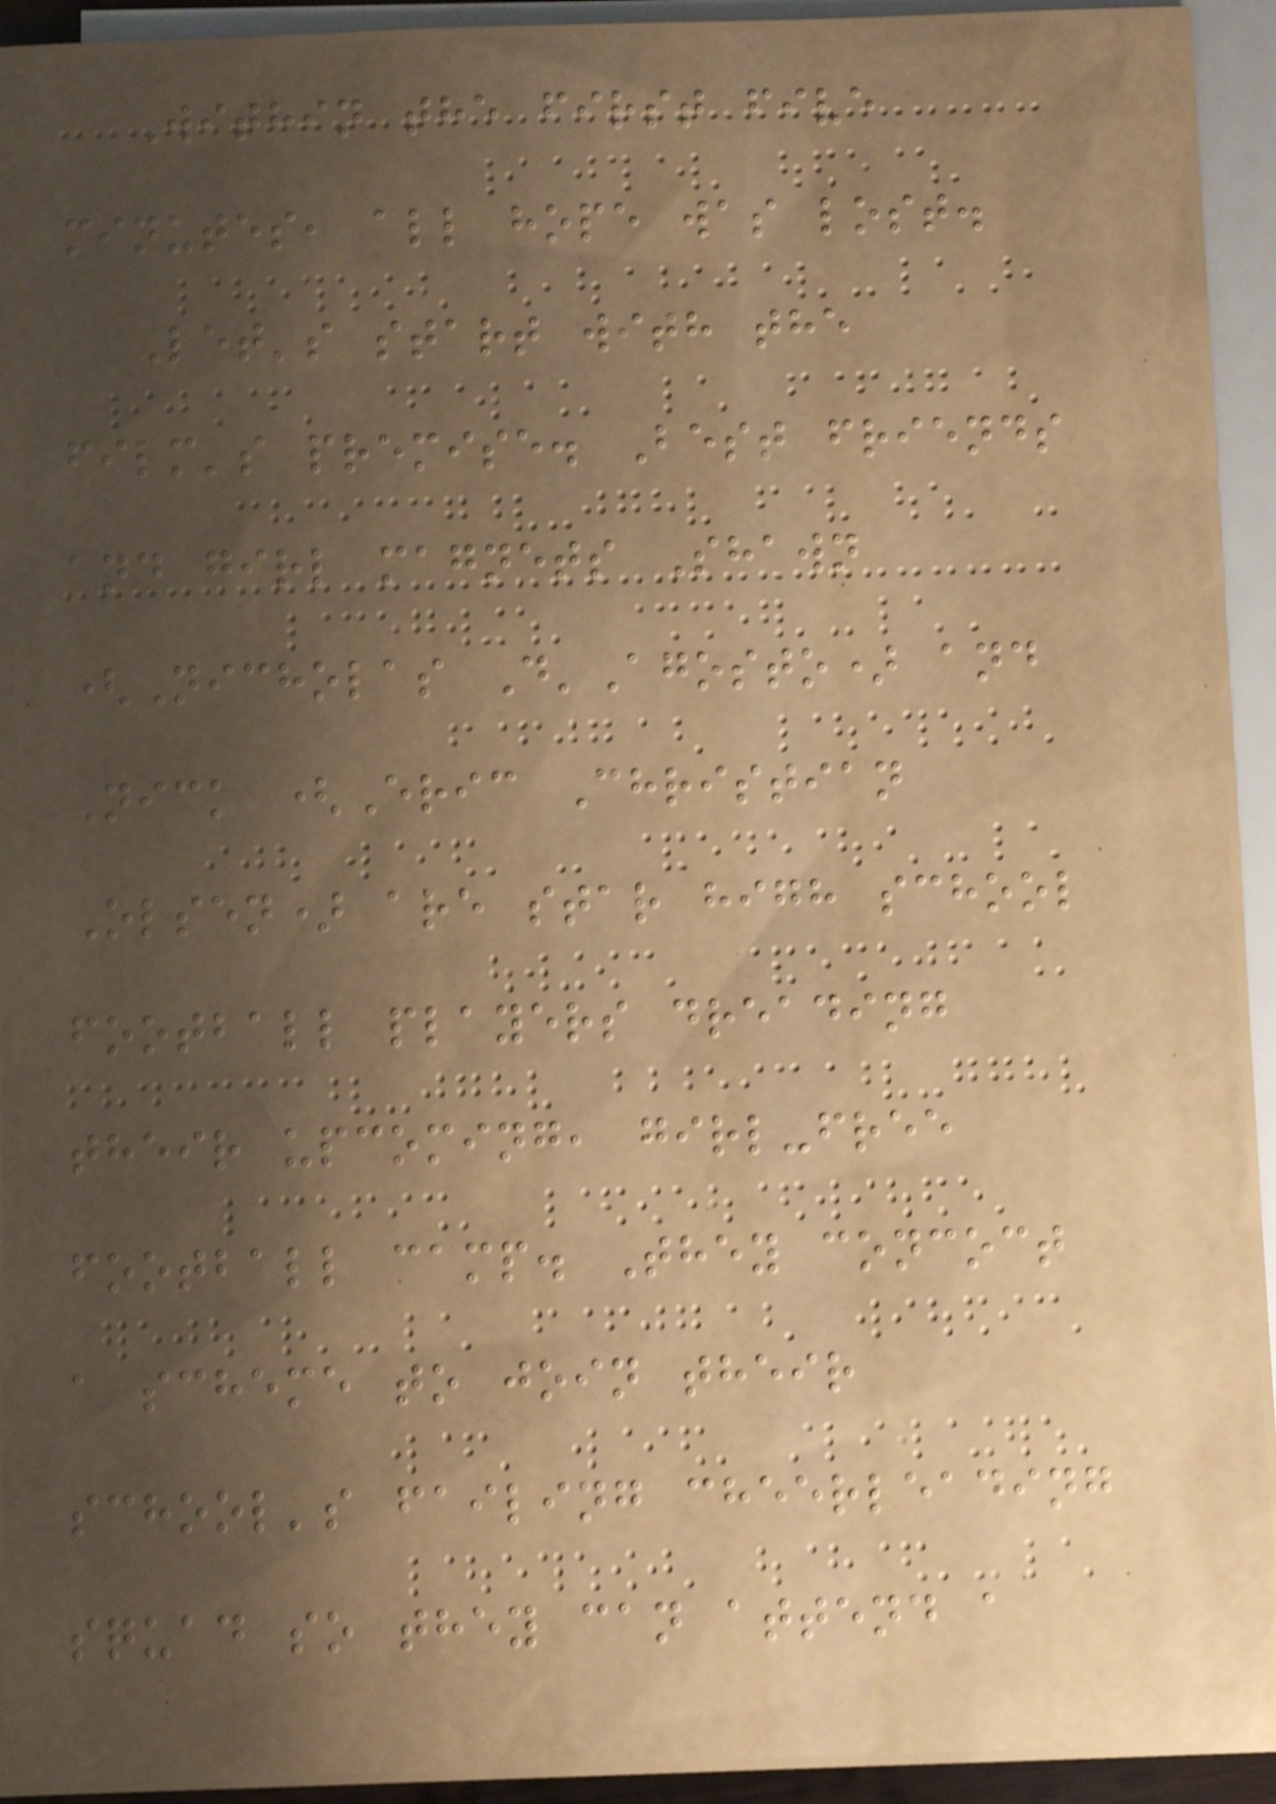Within the first five
minutes, all hope was lost.
Let's start with the
film's premise. Best friends
and girl magnets Shawn
(Nicholas D'Agosto) and
Nick (Eric Christian
Olsen) are star high school
football players dreading
their upcoming, girl-free
football camp. They concoct
a scheme to join their
school's failing cheerleading
squad so they can attend a
